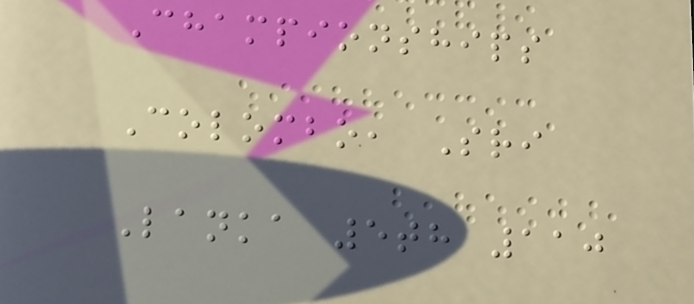Championships
Colombo, Sri
Lanka 5th 110
